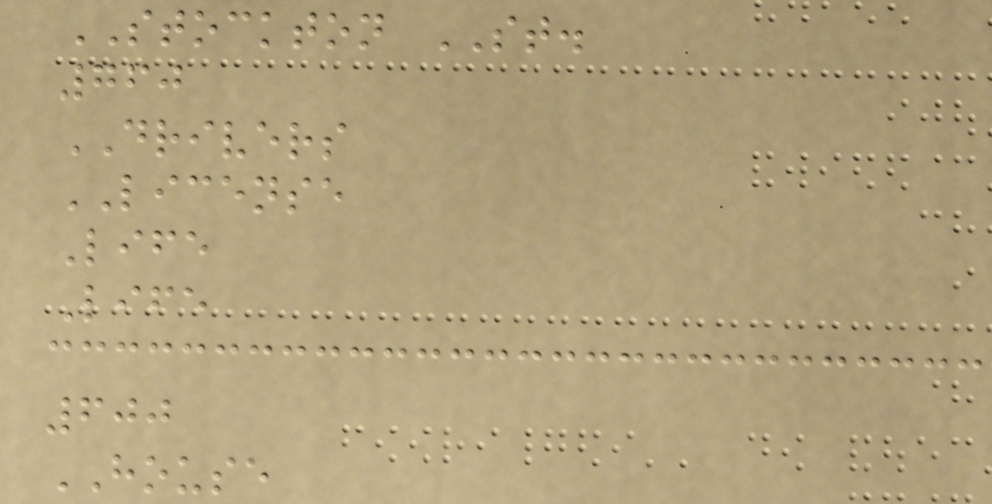STOCKTON ST.
760
DRIVERS
LICENSE
Life
Life
600
HOUSE
